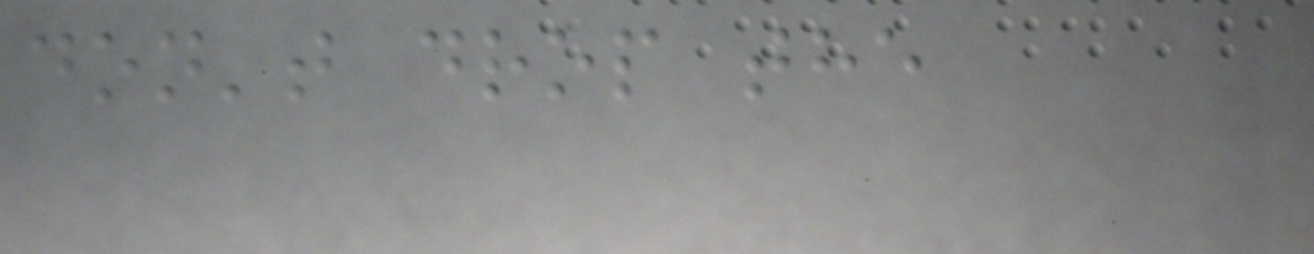don't drop the
